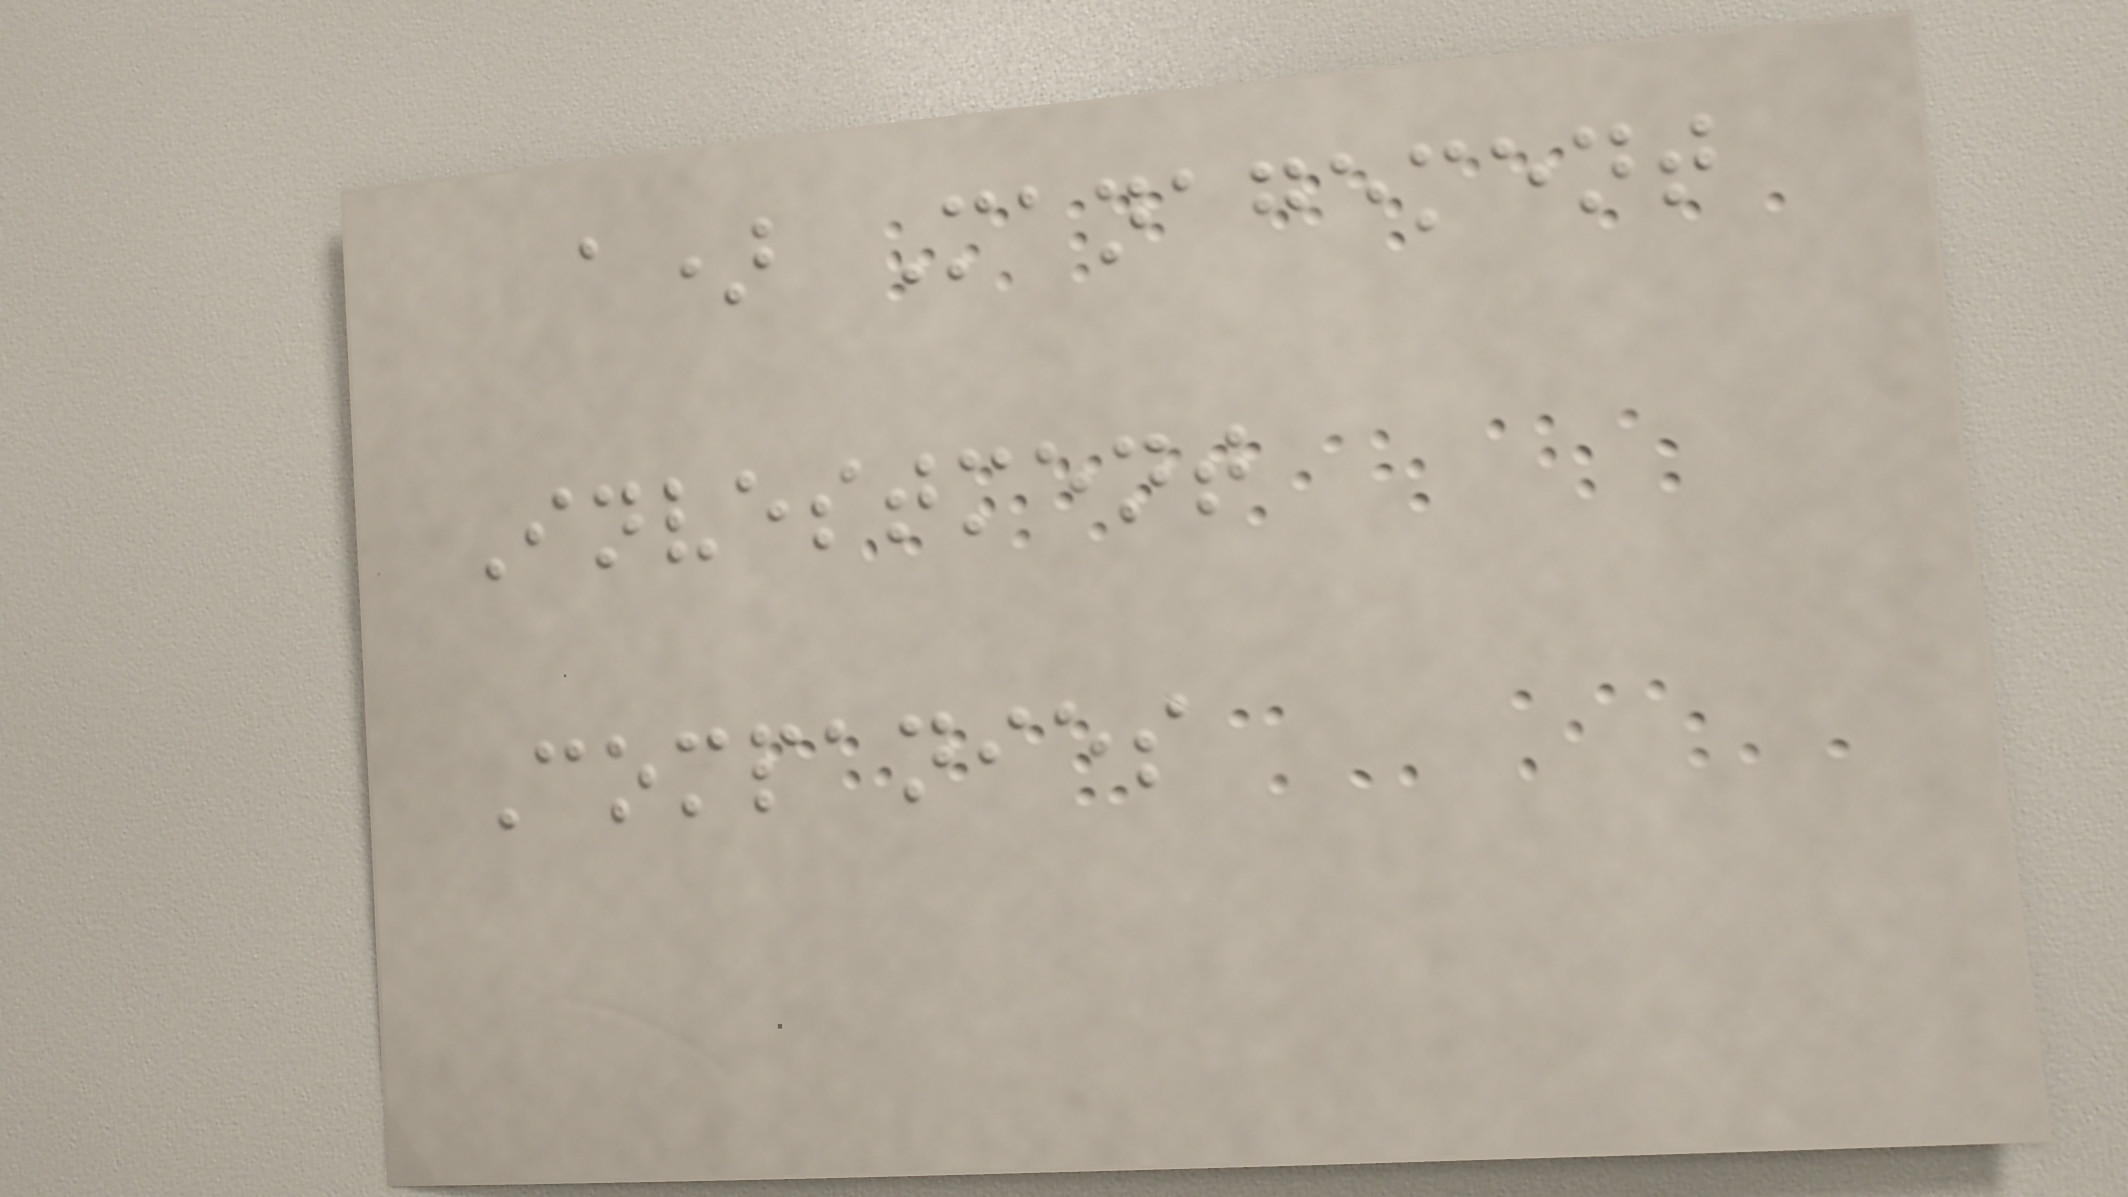a) Management
Investment
Companies
